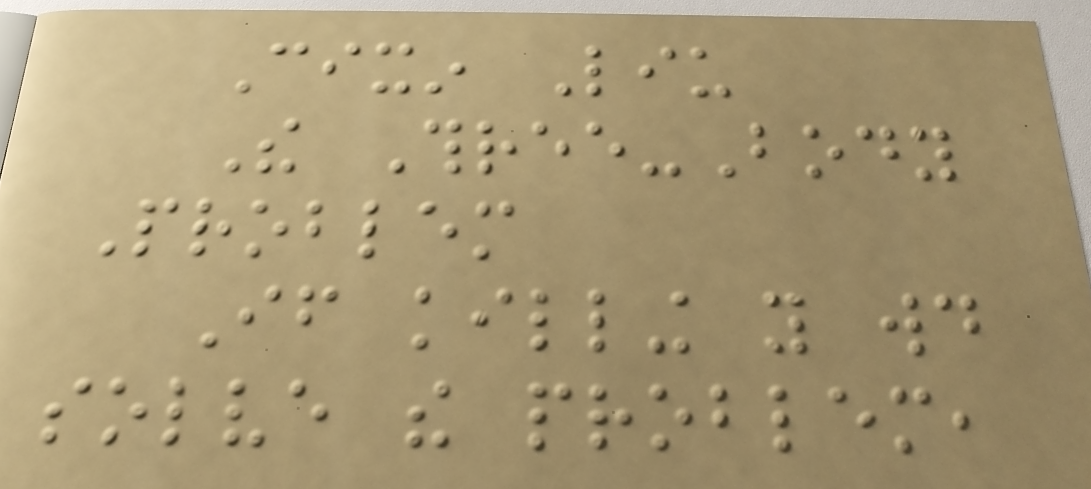Cixin Liu
The Three-Body
Problem
If killing you would
solve the problem,
